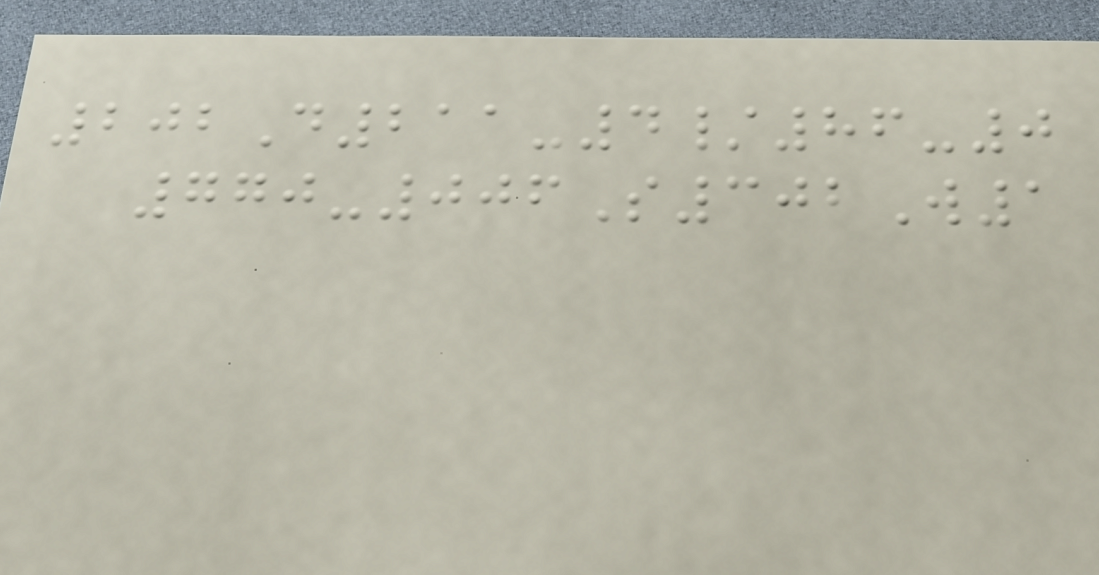202D211-4/86-0
770-006S302W1
